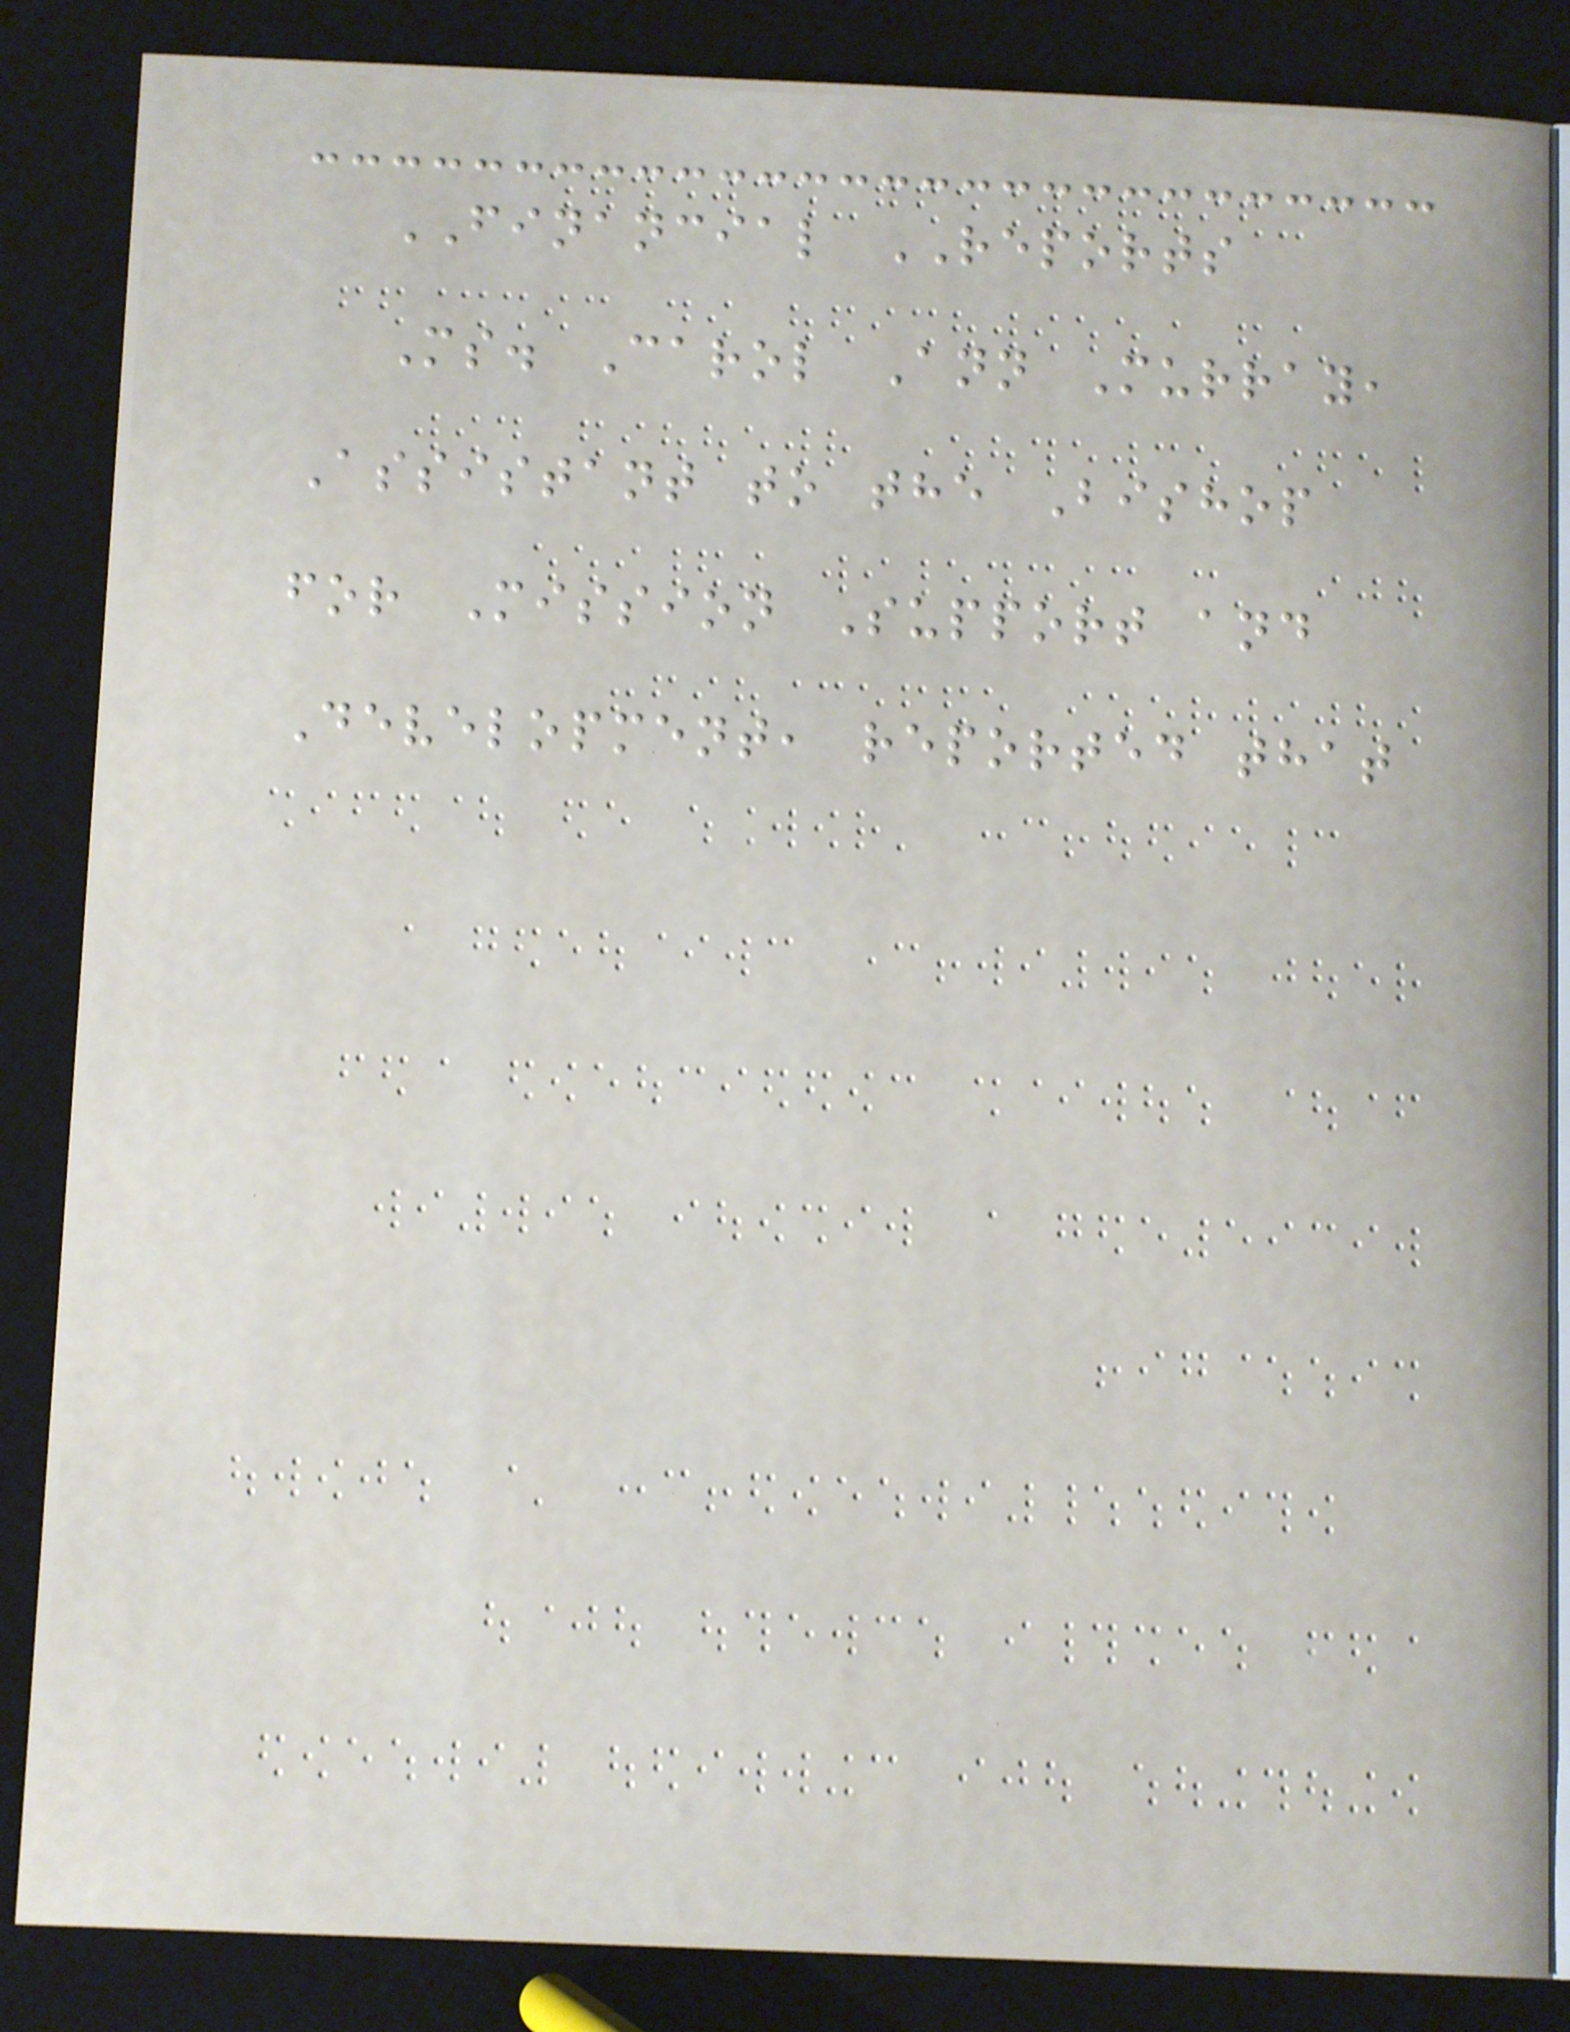FINANCIAL REPORTS
Ms. Carol Ann Murray,
Assistant to the Bishop
for Mission Support and
Development, reported that
